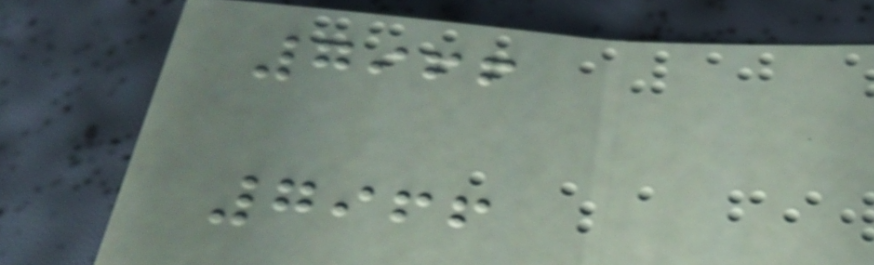7966
7966
